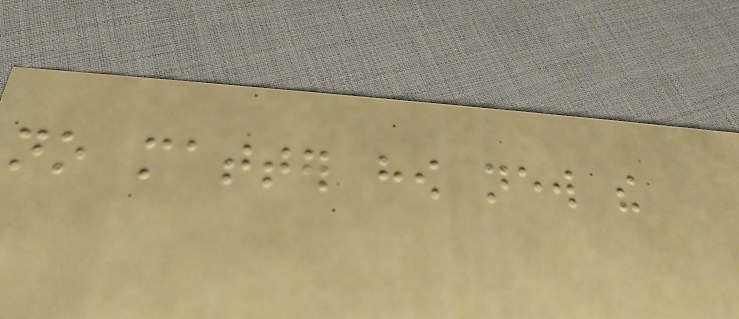no matter how new the
